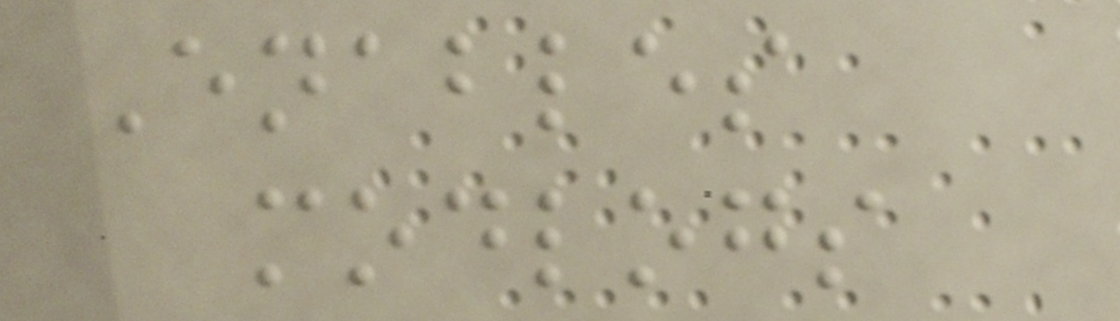Enables
modlogs
